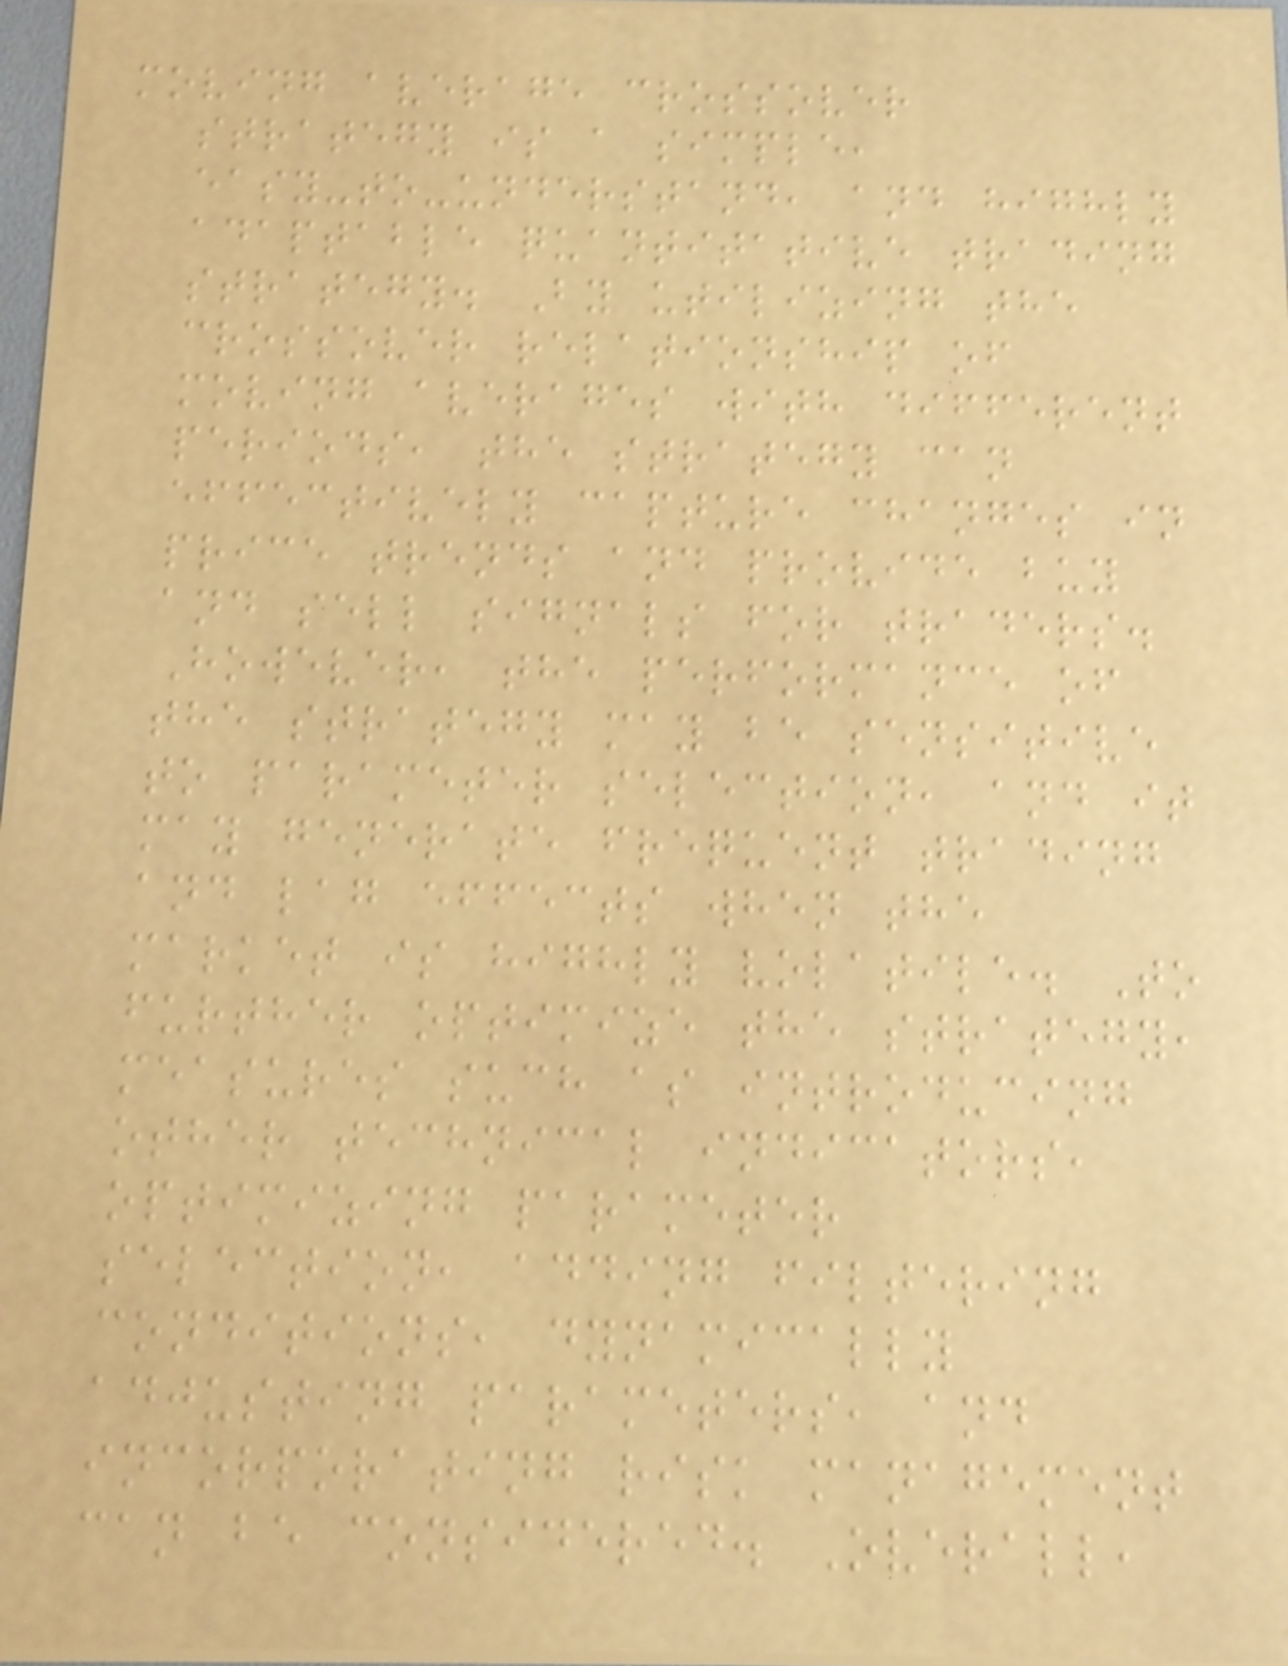moving average crossover
strategy is a simple,
easy-to-understand, and highly
adaptable quantitative trading
strategy. By utilizing the
crossover relationship of
moving averages with different
periods, the strategy can
effectively capture changes in
price trends and provide buy
and sell signals for traders.
However, the performance of
the strategy may be sensitive
to parameter selection, and it
may generate frequent trading
and lag effects when the
market is highly volatile. To
further optimize the strategy,
measures such as introducing
other technical indicators,
optimizing parameter
selection, adding filtering
conditions, dynamically
adjusting parameters, and
incorporating risk management
can be considered. Overall,
